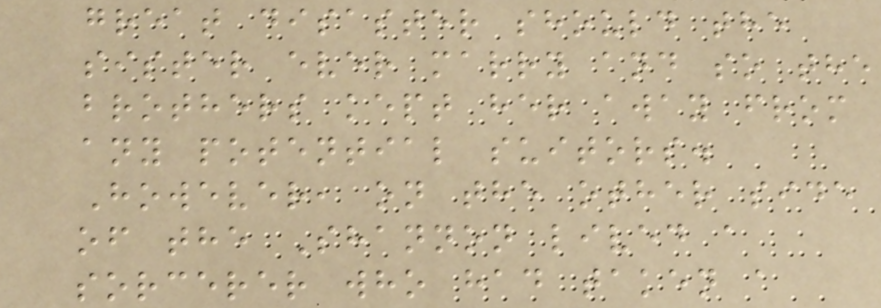great disaster should the
sister ever marry and so the
brothers kept her away from
any potential suitors.
However, on the other side
of the Shannon lived a
sorcerer who had taken a
